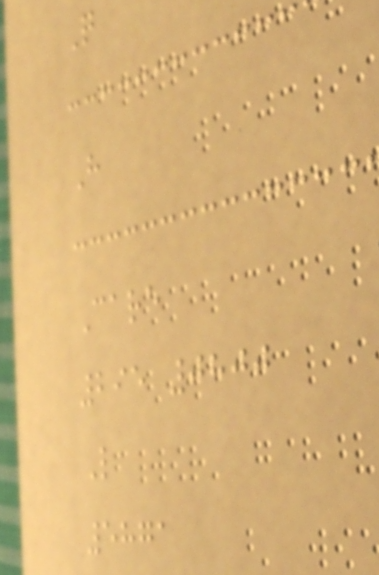Q
H
Care
295 0800
L
5871
